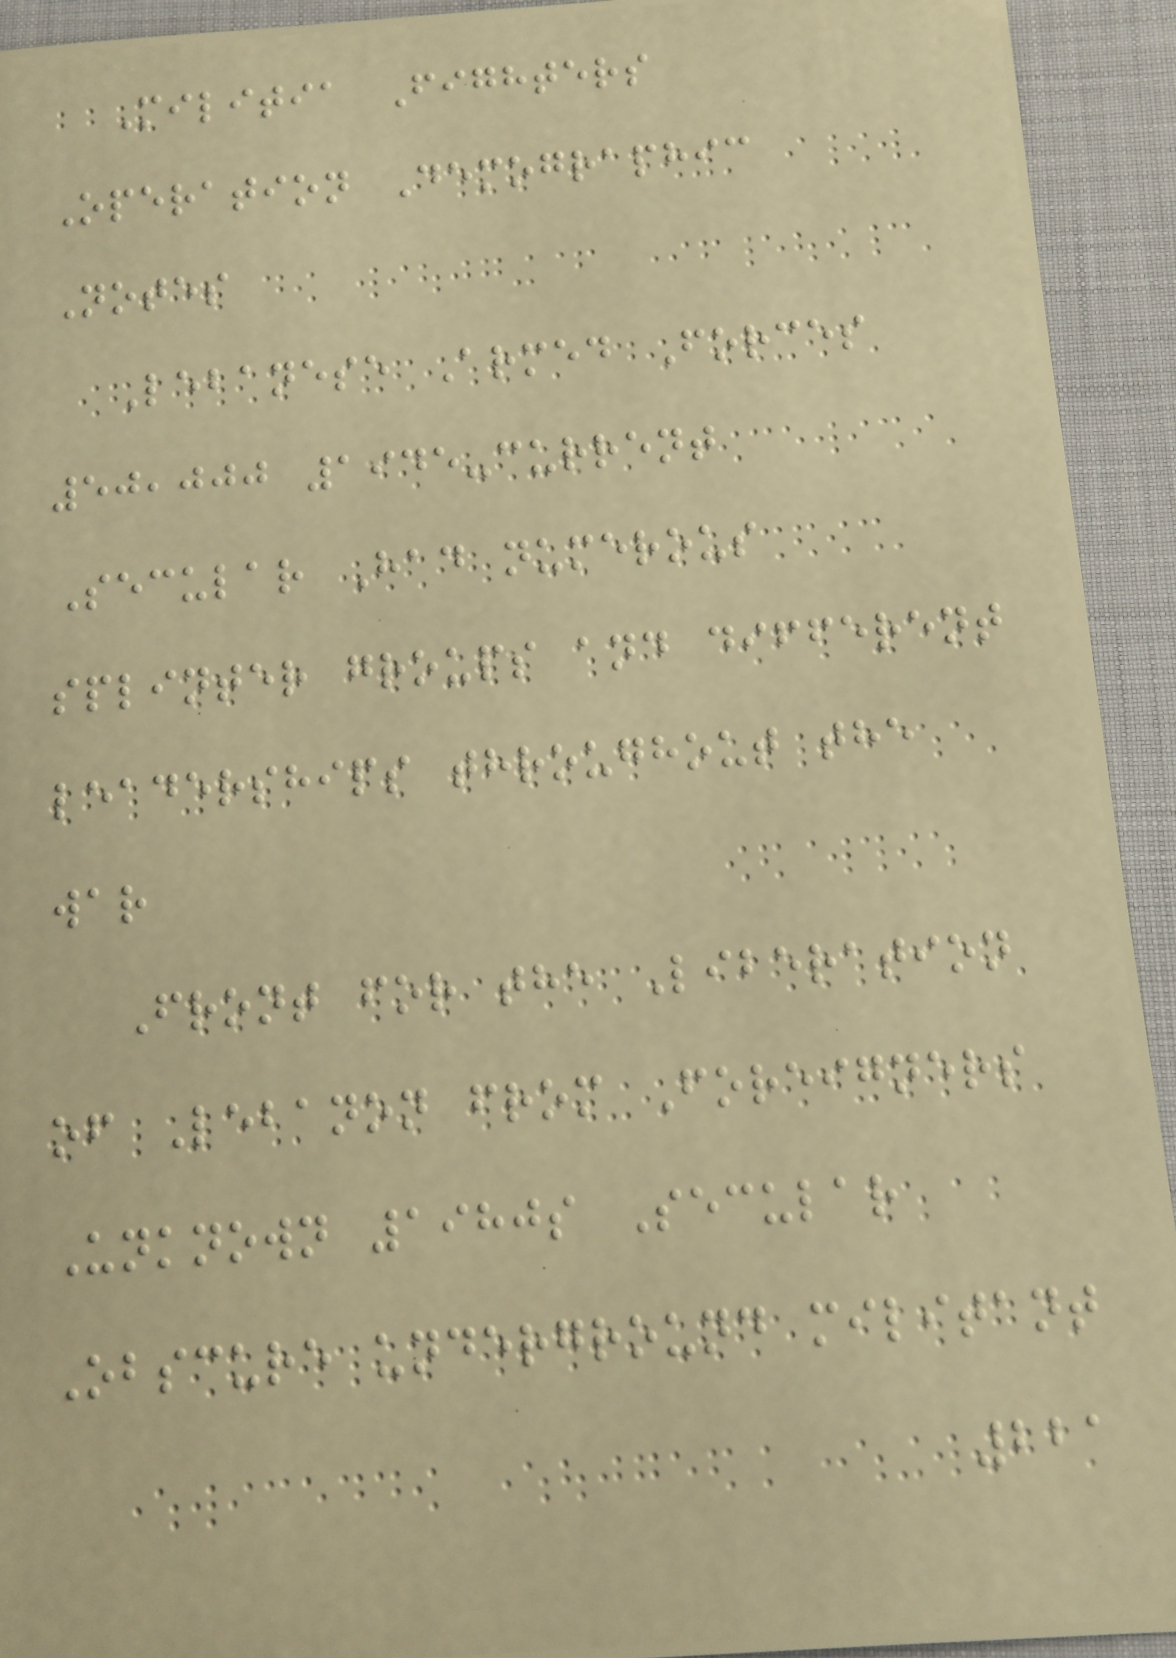Militia Fighters
Operation Demographic
Notes
Lebanese Armed Forces
50,000 1945-current
Secular Had numerous
splinter groups and different
leaderships throughout the
war
Front for the Liberation
of Lebanon from Foreigners
Unknown 1980s Secular
Obscure underground militant
221
